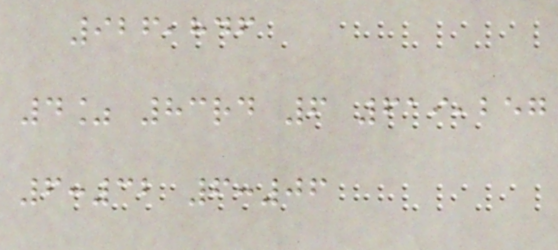926,846
4% 83rd 6 619,257
6:32 6:06
